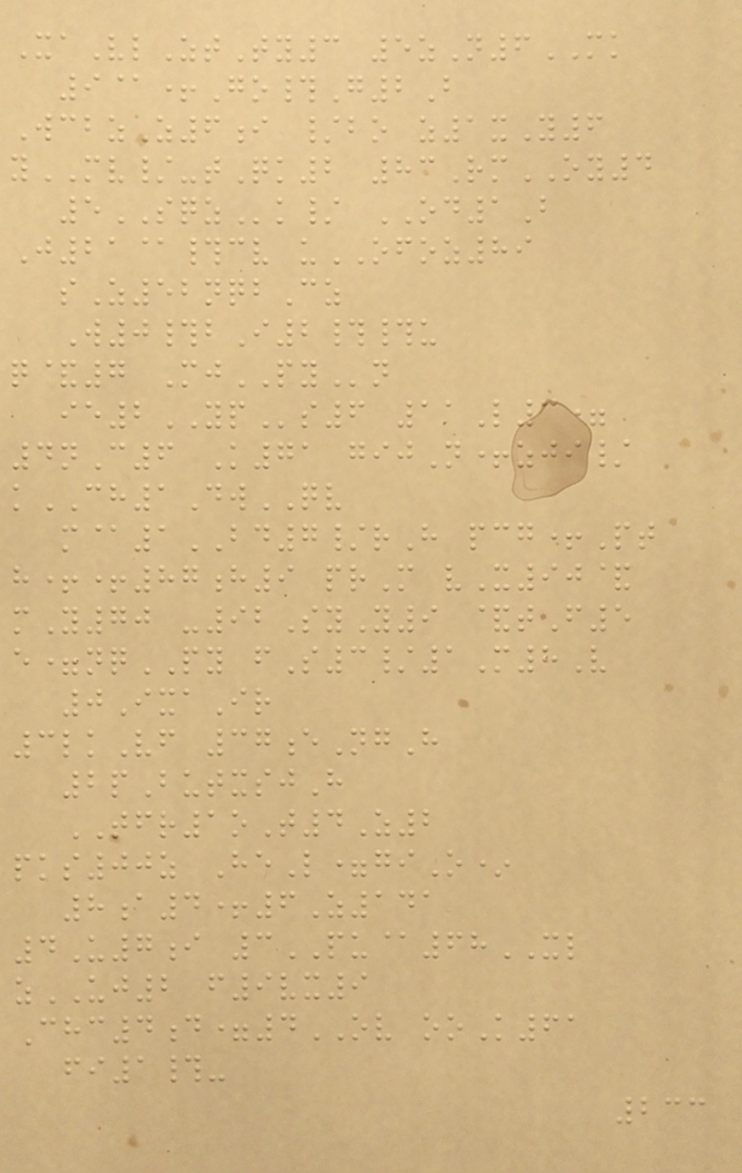XaVlZtTy3 5zN6MK
9@+Go#G2B
WcbzZ6i /bo z1xY6
yMV/-tQk2 83RmOY4
5SQZk/ OD1B
J21@#cv uOFOZ89
sZ52nqbCz
W0#bI2##u
q&7 MjPYn
ie2YPs6 11L3=
4nC6 K71 gijN+zji/
kCH1DwQV
m@1BD7/rH pcg+Pt
h++87h9 prM vX90&
mY70 -92SyY9 &tF5
e=nqPY fS3/1M8V
0IxaIr
3lkVf 37eNgH
2pButxsjH
TFR1oT4Z2
pks00z HeL=giO*
8a4+6Z141
4U7i 3PU@68XL
zUJ2 f9vx9
Chc4d=4OV ooK61
fi1#-
233
